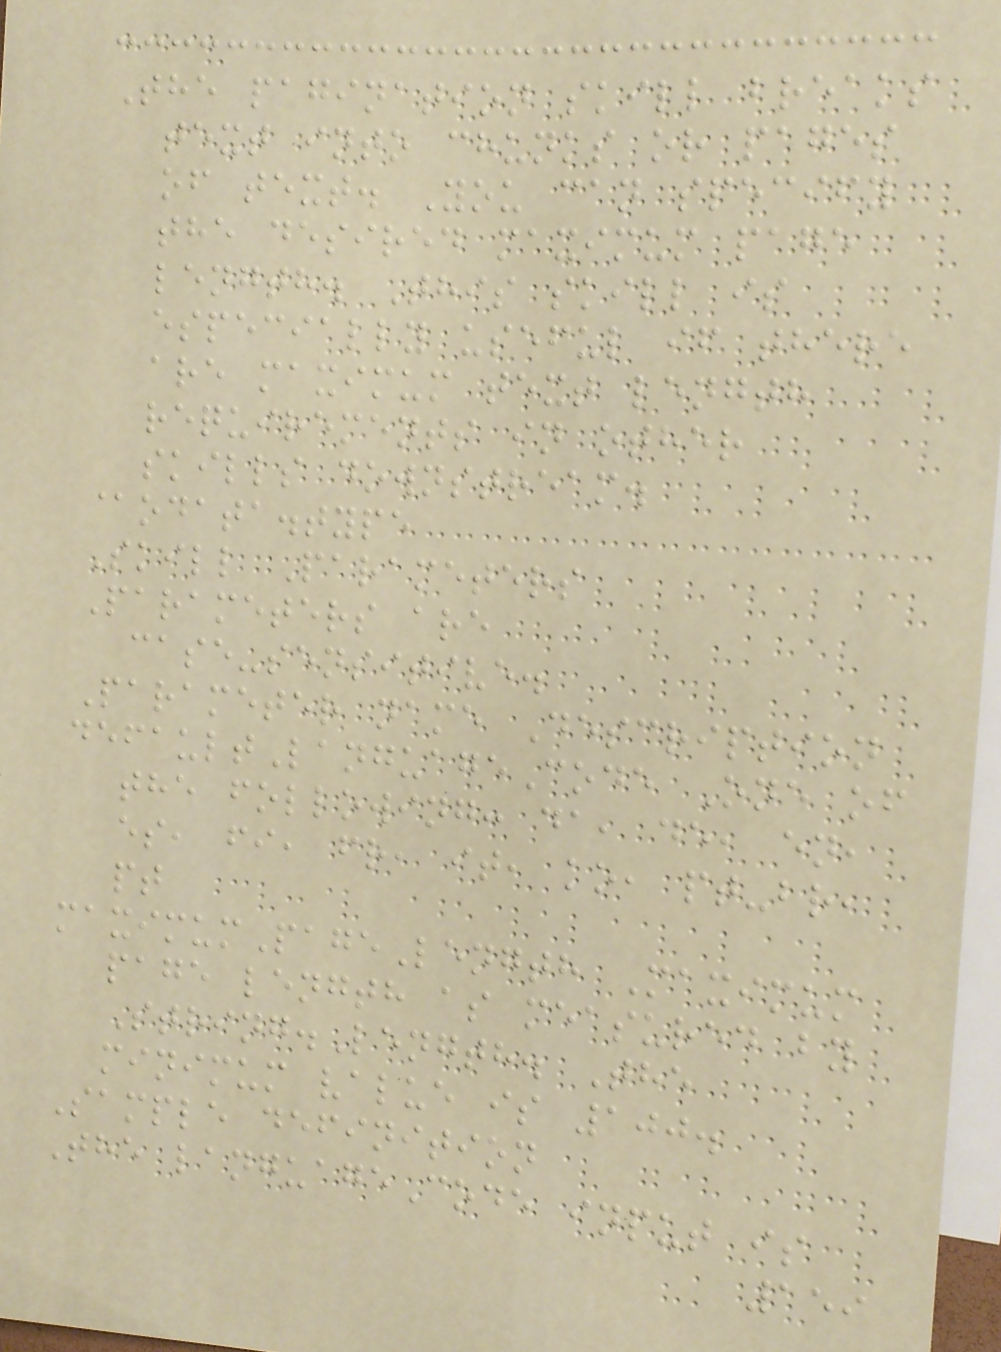The pagination skill breaks
text into chunks or pages
of text. You can specify
the desired maximum page
length. This skill is
especially useful if there
are maximum text length
requirements in other
skills downstream.
@odata.type
Skill Parameters
Parameters are
case-sensitive.
Parameter name Description
defaultLanguageCode One of
the following: da, de, en,
es, fi, fr, it, ko, pt-br,
pt
maximumPageLength Maximum
page length as measured by
String.Length. The
minimum value is 100.
Sample definition
The languageCode input is
159
